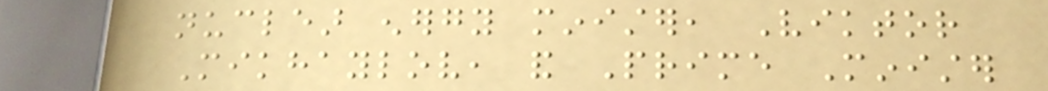nuclear energy minister, Viktor
Mikhaylov, and Prime Minister
